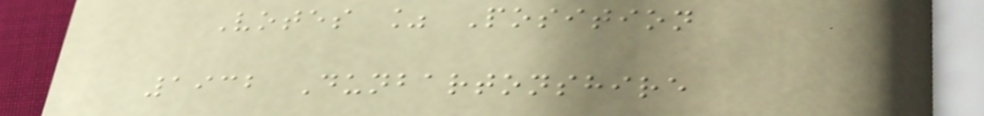Votes % Position
1932 Dunbartonshire
